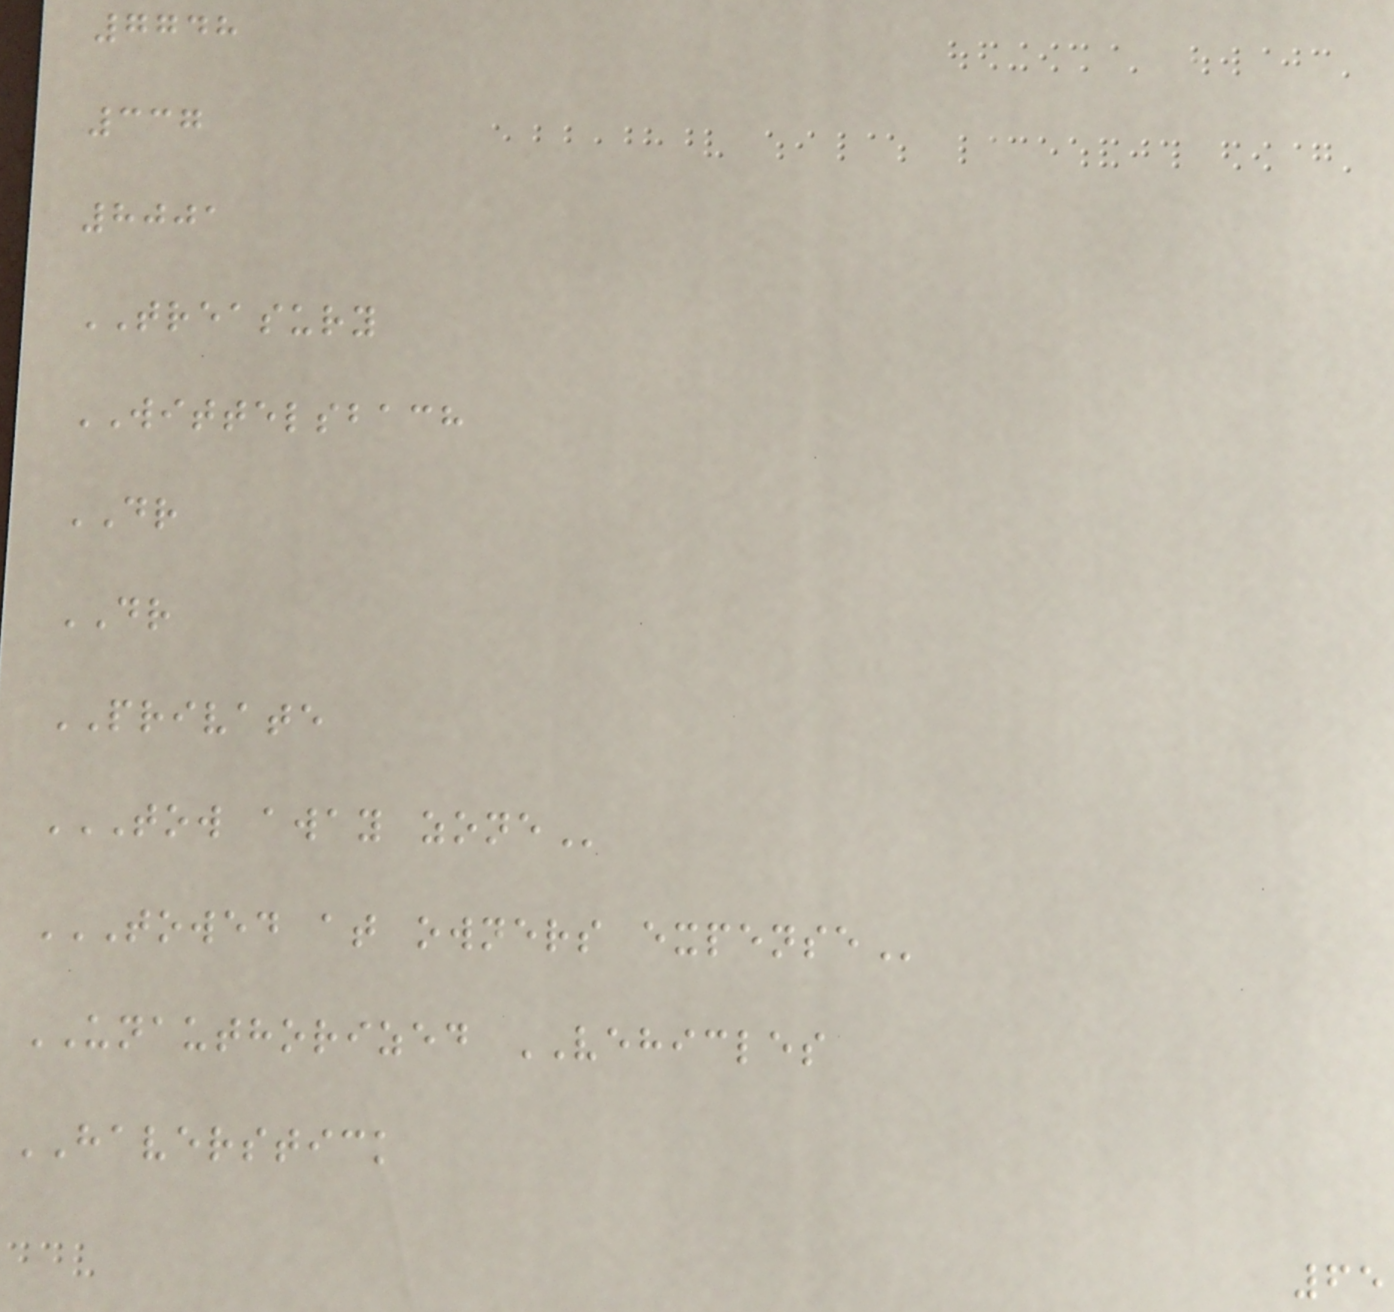7748
337
8001
TREASURY
WITTELSBACH
DR
DR
PRIVATE
TOW AWAY ZONE
TOWED AT OWNERS EXPENSE
UNAUTHORIZED VEHICLES
HAVERSTICK
65
